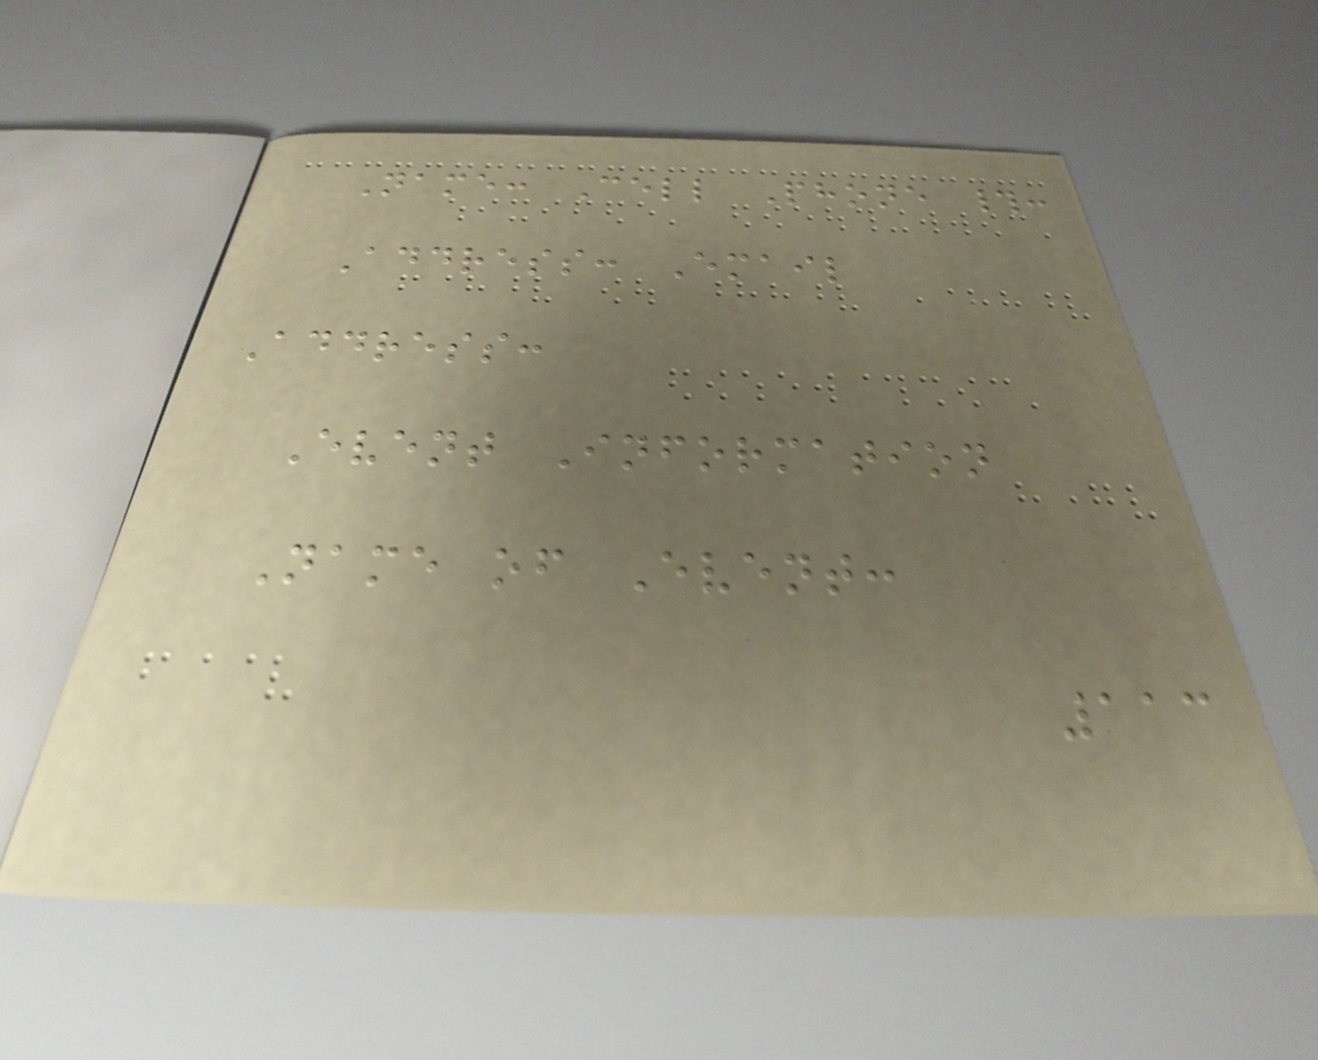Name: Cell Phone #:
Address: Email
Address:
Event Information
Name of Event:
113
